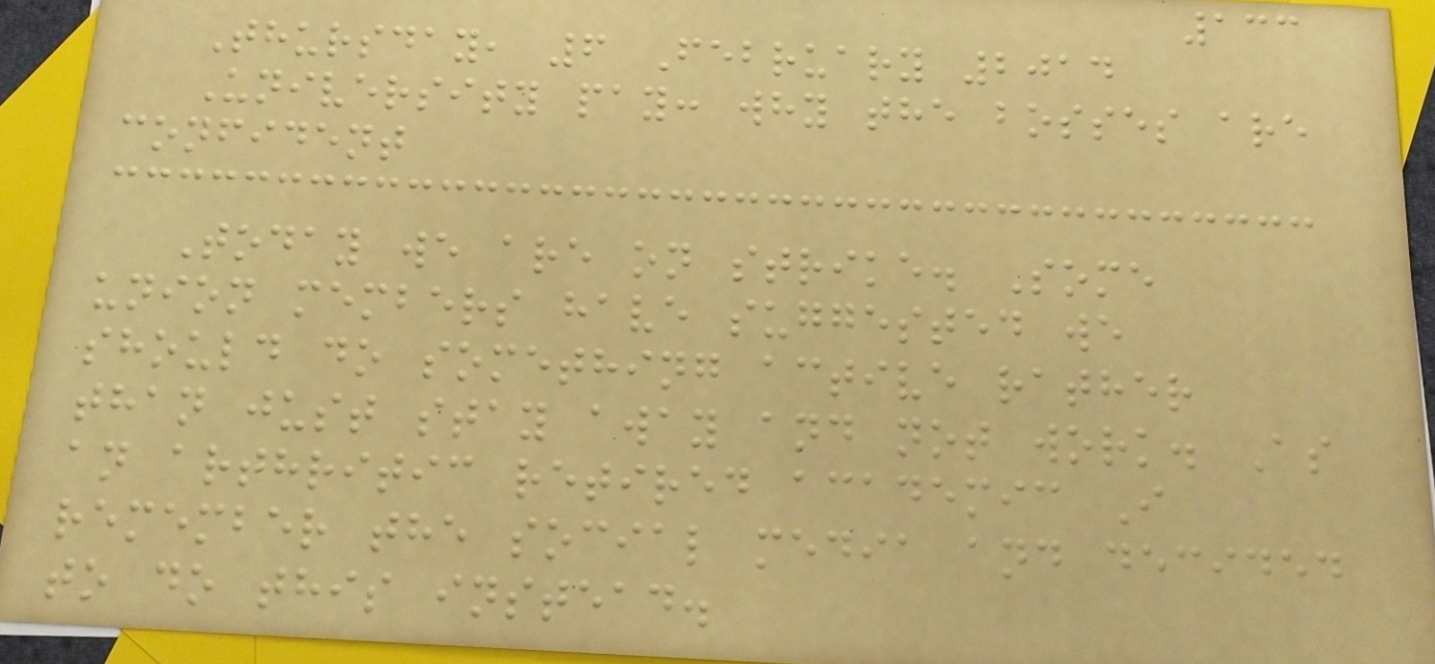133
Thursday, 6 February 2014
University pay: why the bosses are
confident
Today we are on strike. Some
union members have suggested we
should do something active rather
than just stay away and not work. As
an arthritic retired academic I
remember the social media and decided
to do this instead.
